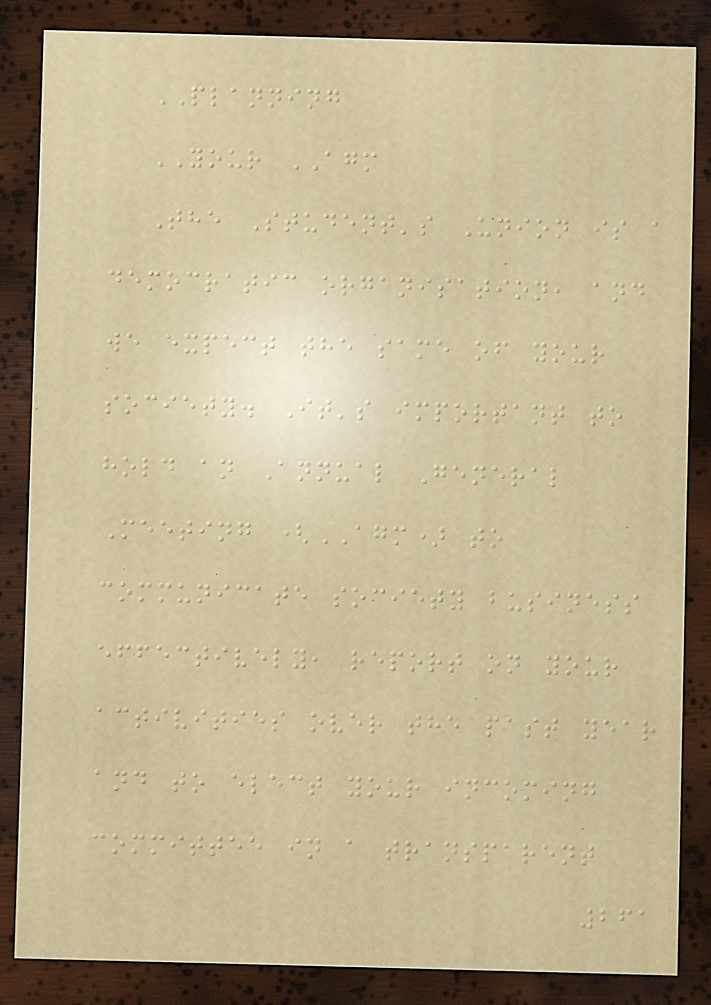PLANNING
YOUR AGM
The Student's Union is a
democratic organisation, and
we expect the same of your
society. It's important to
hold an Annual General
Meeting (AGM) to
communicate society business
effectively, report on your
activities over the past year
and to elect your incoming
committee in a transparent
261
